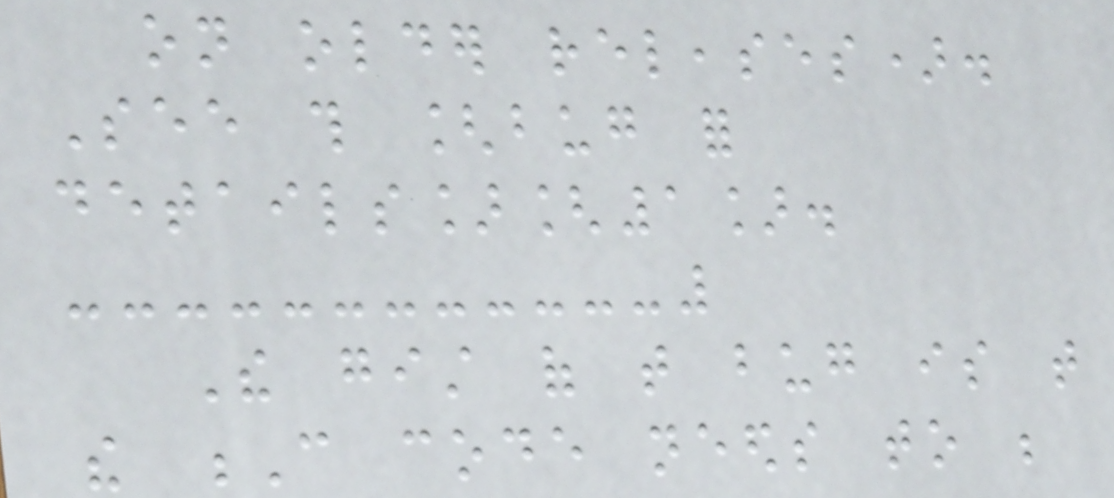on older releases).
See this [bug for
details][1].
The gist of that bug is that
the C code needs to be
